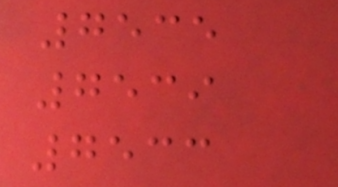7535
7539
7533
